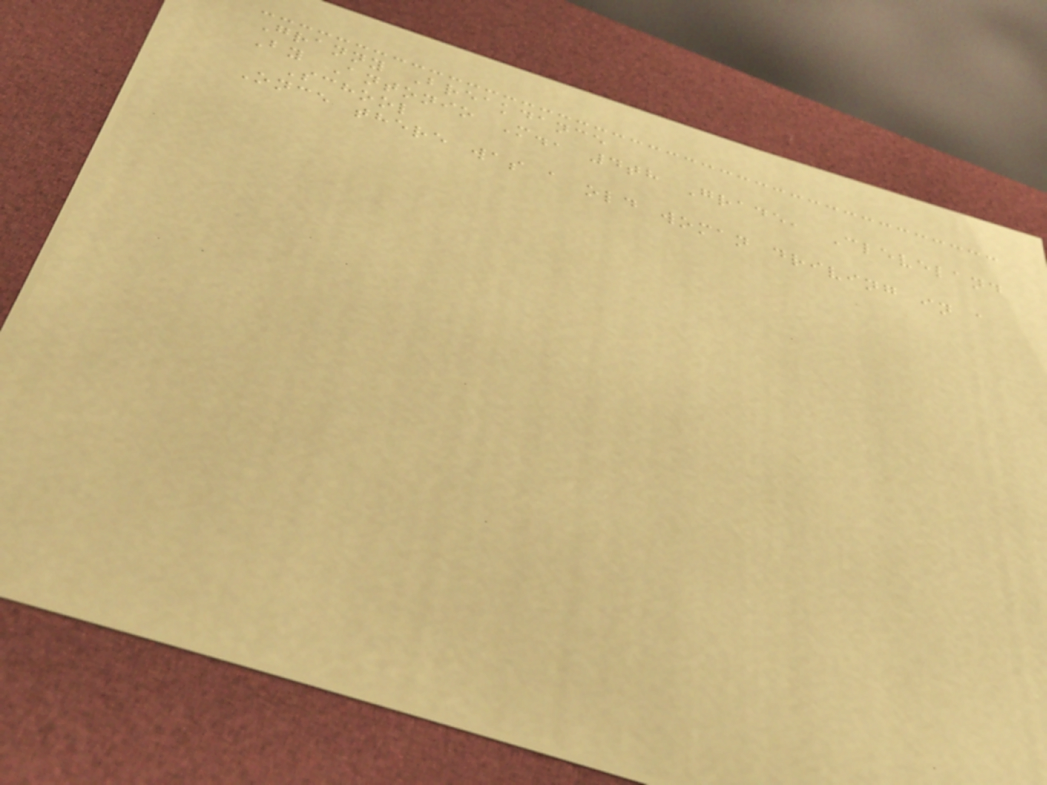Granny Breakdance
By Antonio M., 4th Grade, Cleveland
School
Once there was a old woman driving in a
